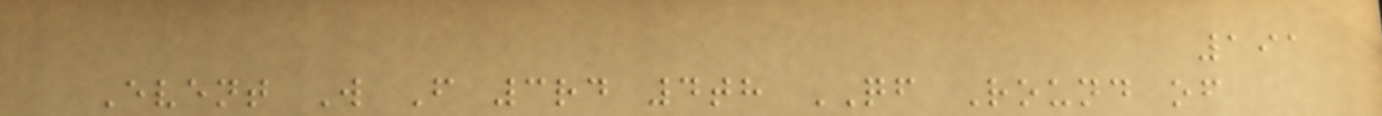191
Event W F 3rd 4th QF Round of
